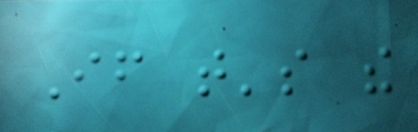If that's the
